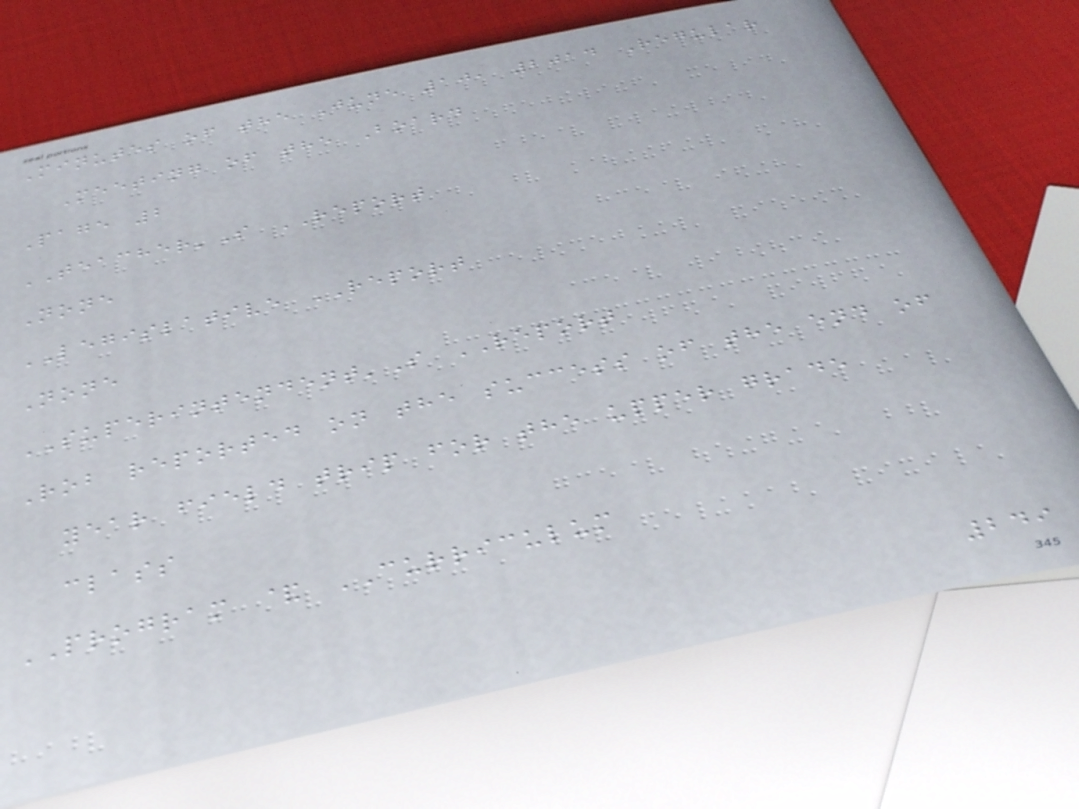Minutes of the June 10, 2014 Regular
Meeting of the Board
Page 2
TEACHER'S REPORT
None
LEGISLATIVE REPORT
None
SUPERINTENDENT'S REPORT
Rob reported on the success of the end of
year field trip for the upper grade
class
PROGRAM & CURRICULUM
249
